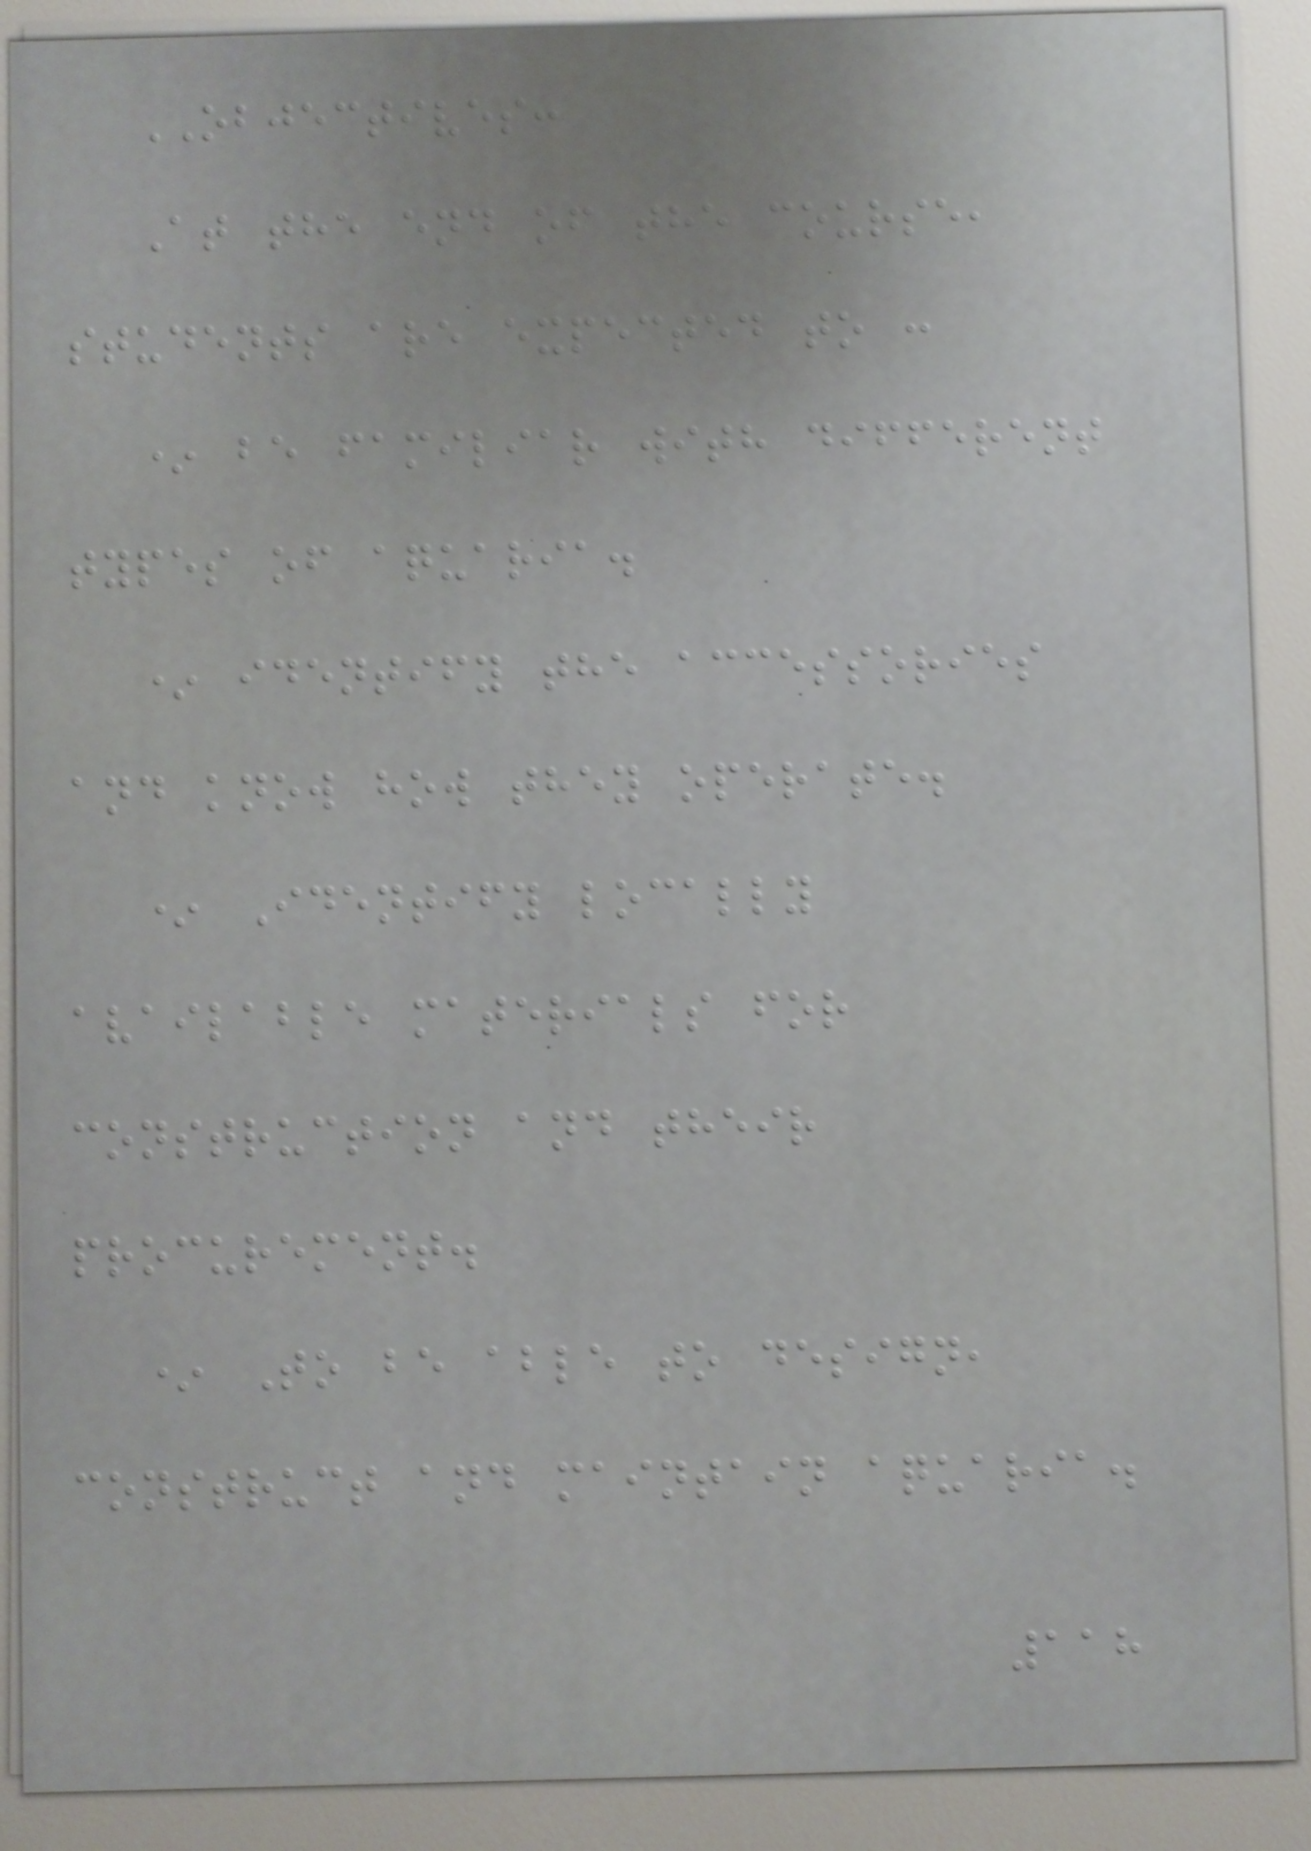OBJECTIVES:
At the end of the course,
students are expected to :
* be familiar with different
types of aquaria.
* identify the accessories
and know how they operate.
* Identify locally
available materials for
construction and their
procurement.
* To be able to design,
construct and maintain aquaria.
118
